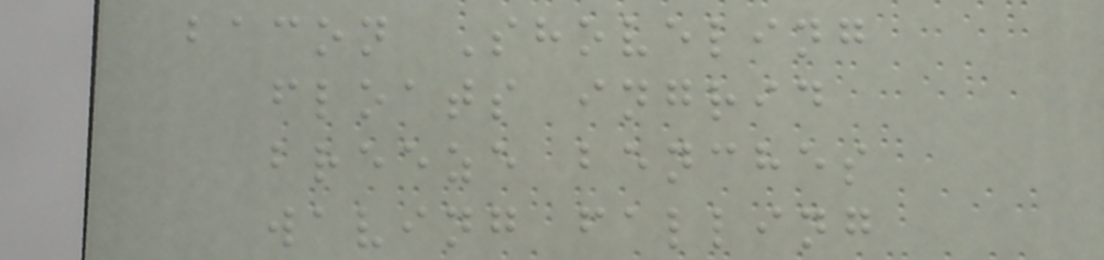bacon Shoveling
floats ingrid
breeze benches
waving falling
